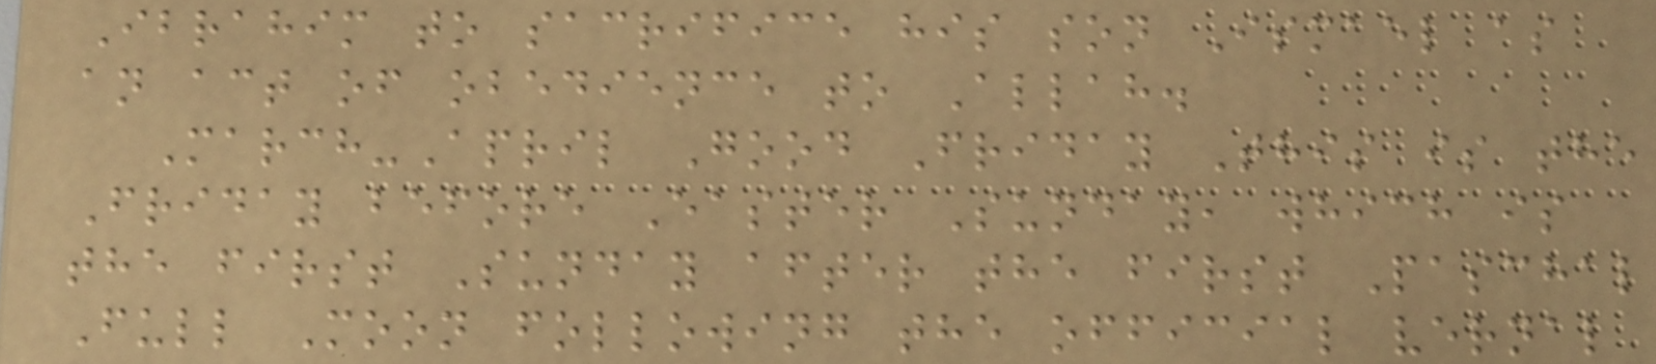Ibrahim to sacrifice his son Ismael as
an act of obedience to Allah.
March-April Good Friday This is the
Friday before Easter Sunday, which is
the first Sunday after the first Paschal
Full Moon following the official vernal
